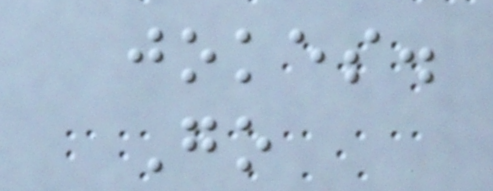jokes.
Go
